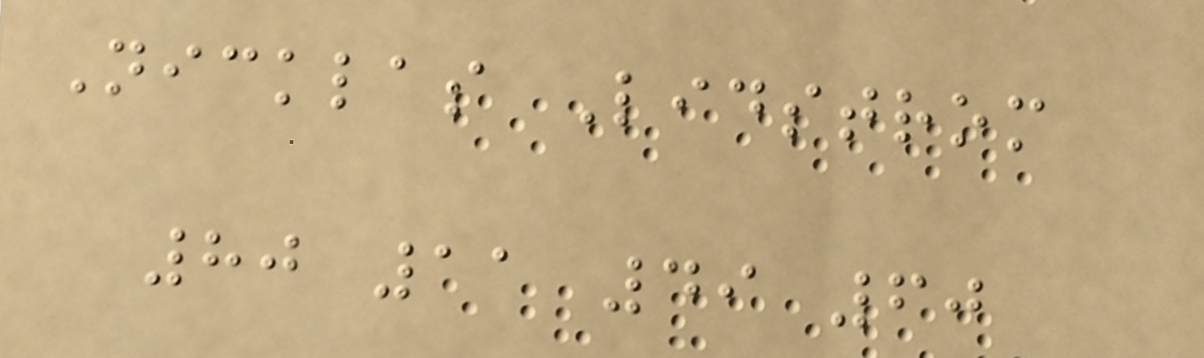Nicklas Lidstrom
80 11 49 60
